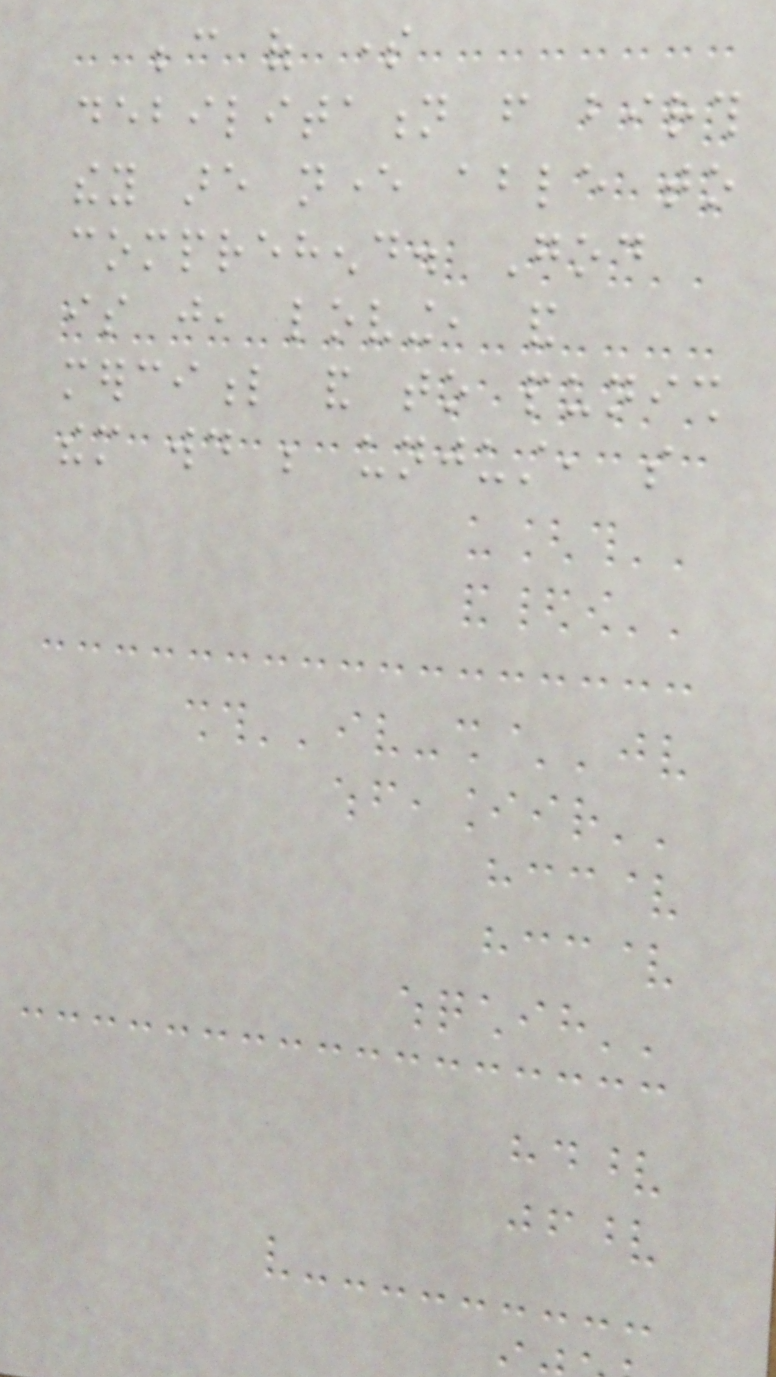because of some
debilitation from birth
they are never able to
comprehend. God
is just, loving, and
merciful and to punish
them would be unjust, so
